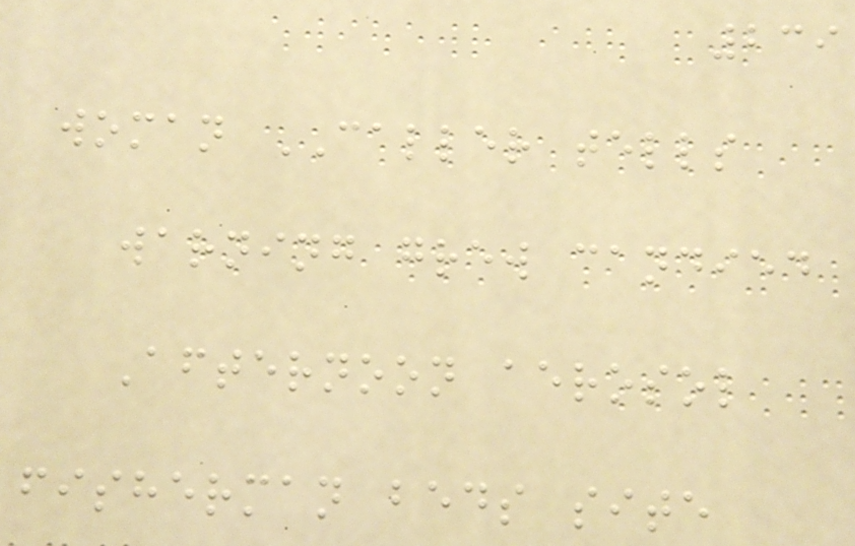239
woman CALLER tells
warning grew candied
Afternoon aerosol
fisherman beds site
